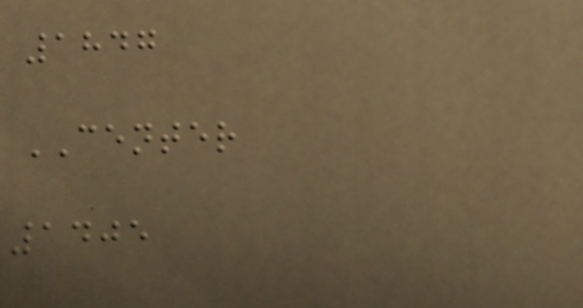1847
CENTER
1405
